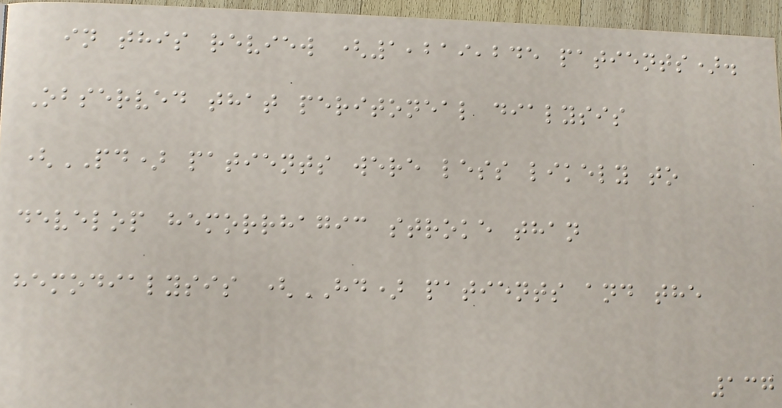in this review (1,219,245 patients).
Observed that peritoneal dialysis
(PD) patients were less likely to
develop hemorrhagic stroke than
hemodialysis (HD) patients and the
137
